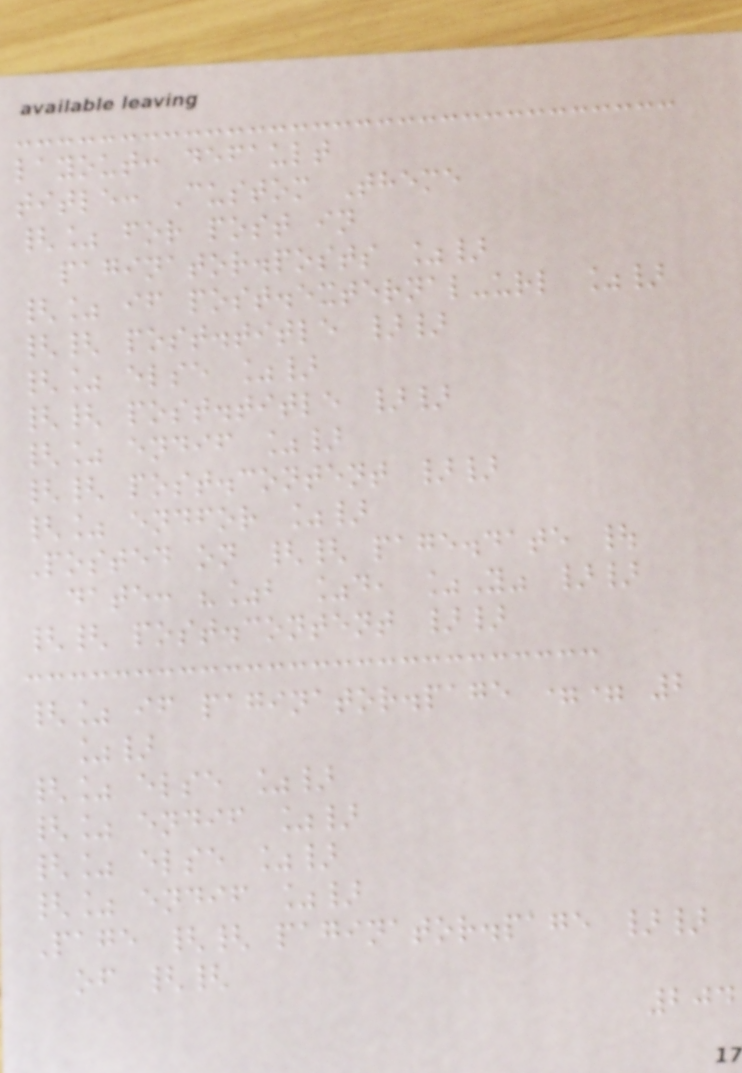layout: default
title: Custom Theme
{% for post in
paginator.posts %}
{% if post.external-url %}
{{ post.title }}
{% else %}
{{ post.title }}
{% endif %}
{{ post.content }}
{% endfor %}
Posted on {{ page.date |
date: "%b %d, %Y" }}
{{ post.content }}
{% if paginator.page == 2
%}
{% else %}
{% endif %}
{% else %}
{% endif %}
Page {{ paginator.page }}
of {{
204
